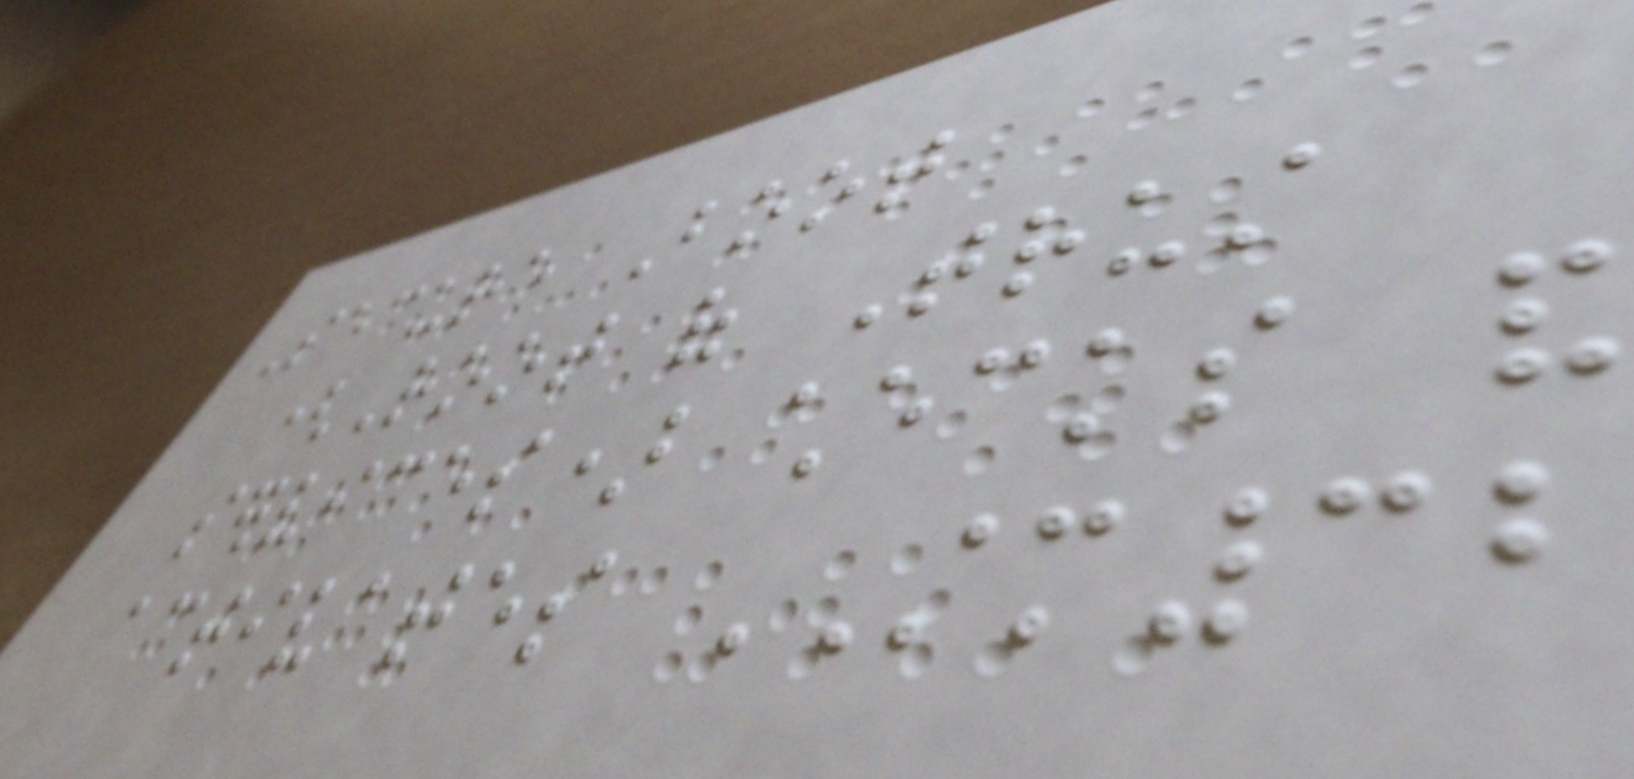Secure Boot
(Root of Trust
services) checks and
activates STM32
